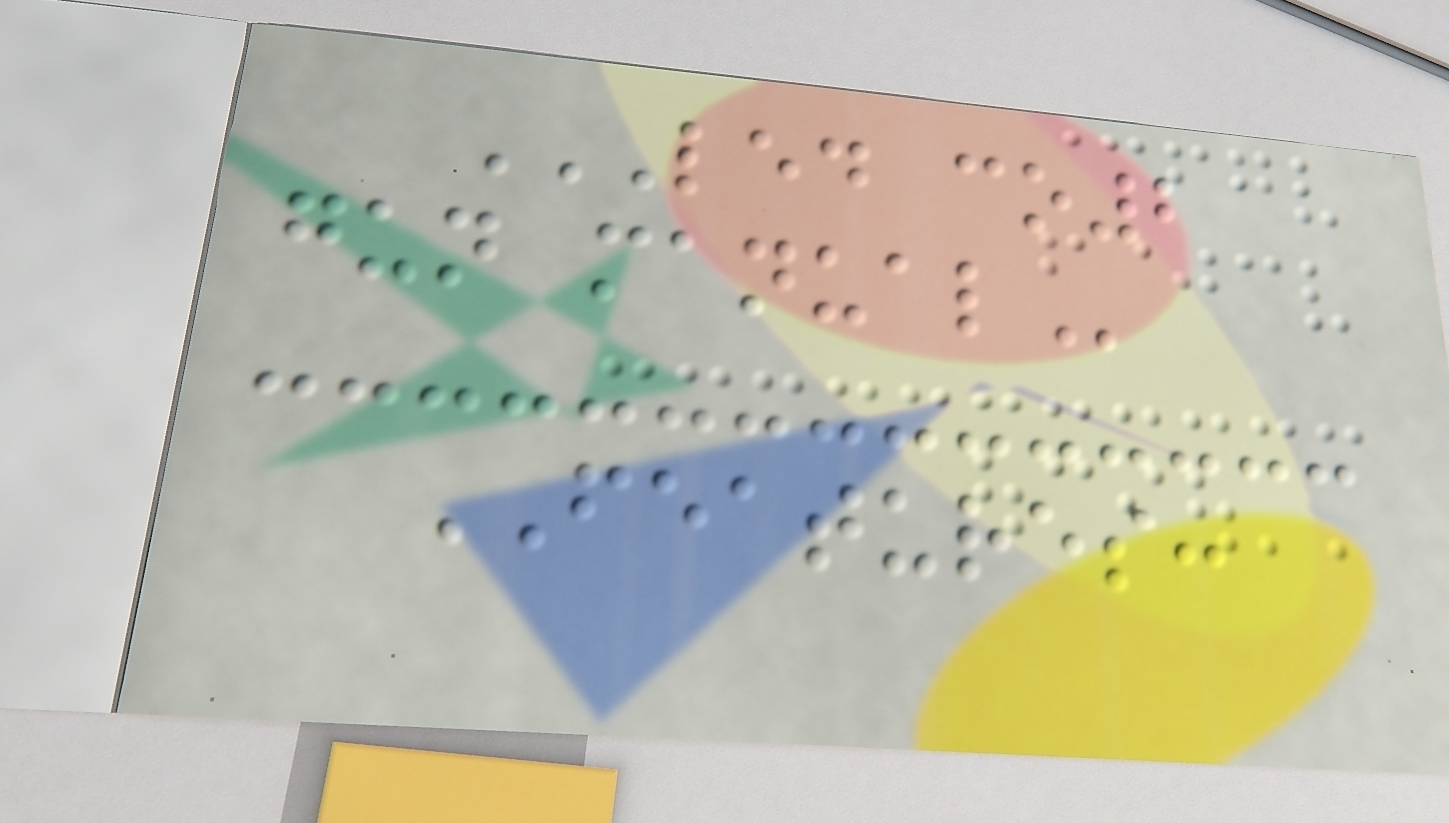LED CO2
GUN MANUAL
FEATURES:
